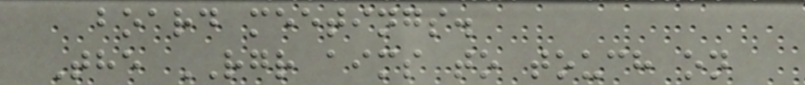board meetings.
The RGR aims to touch on
